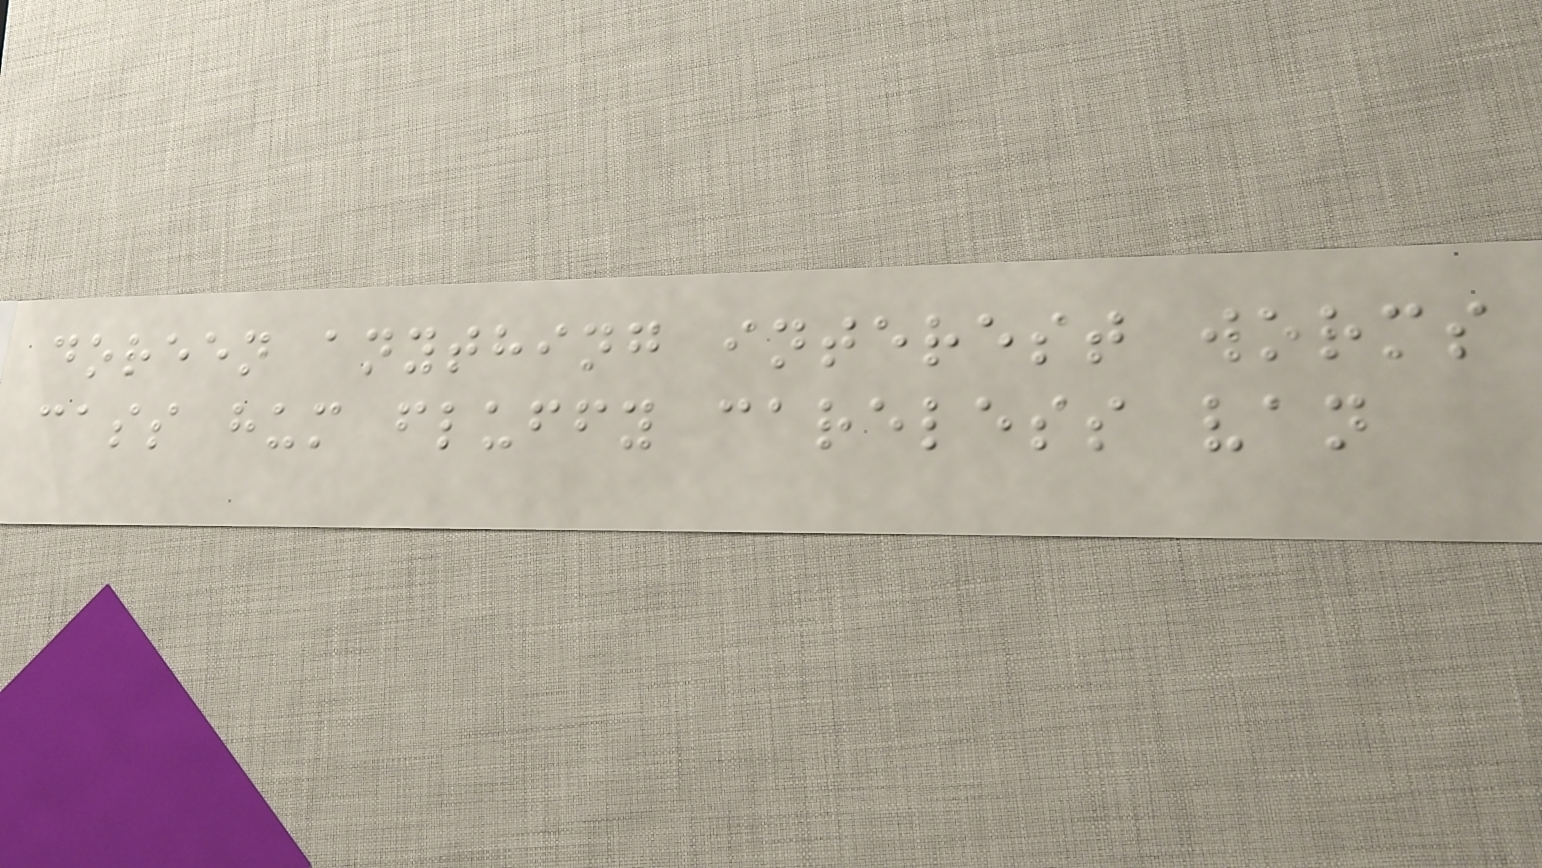doreen anything interest worms
cass hum fluffy careless van
